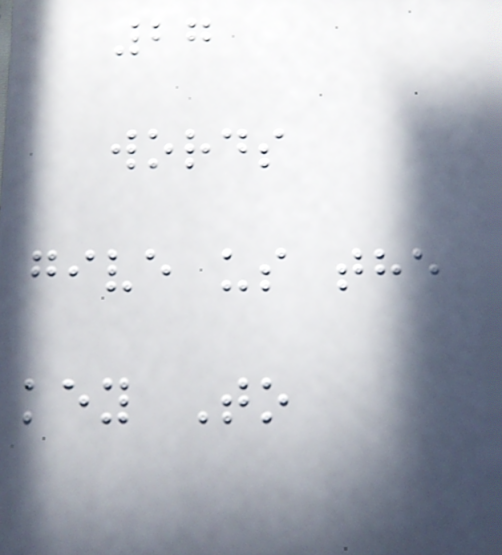27
words
give us the
key To
